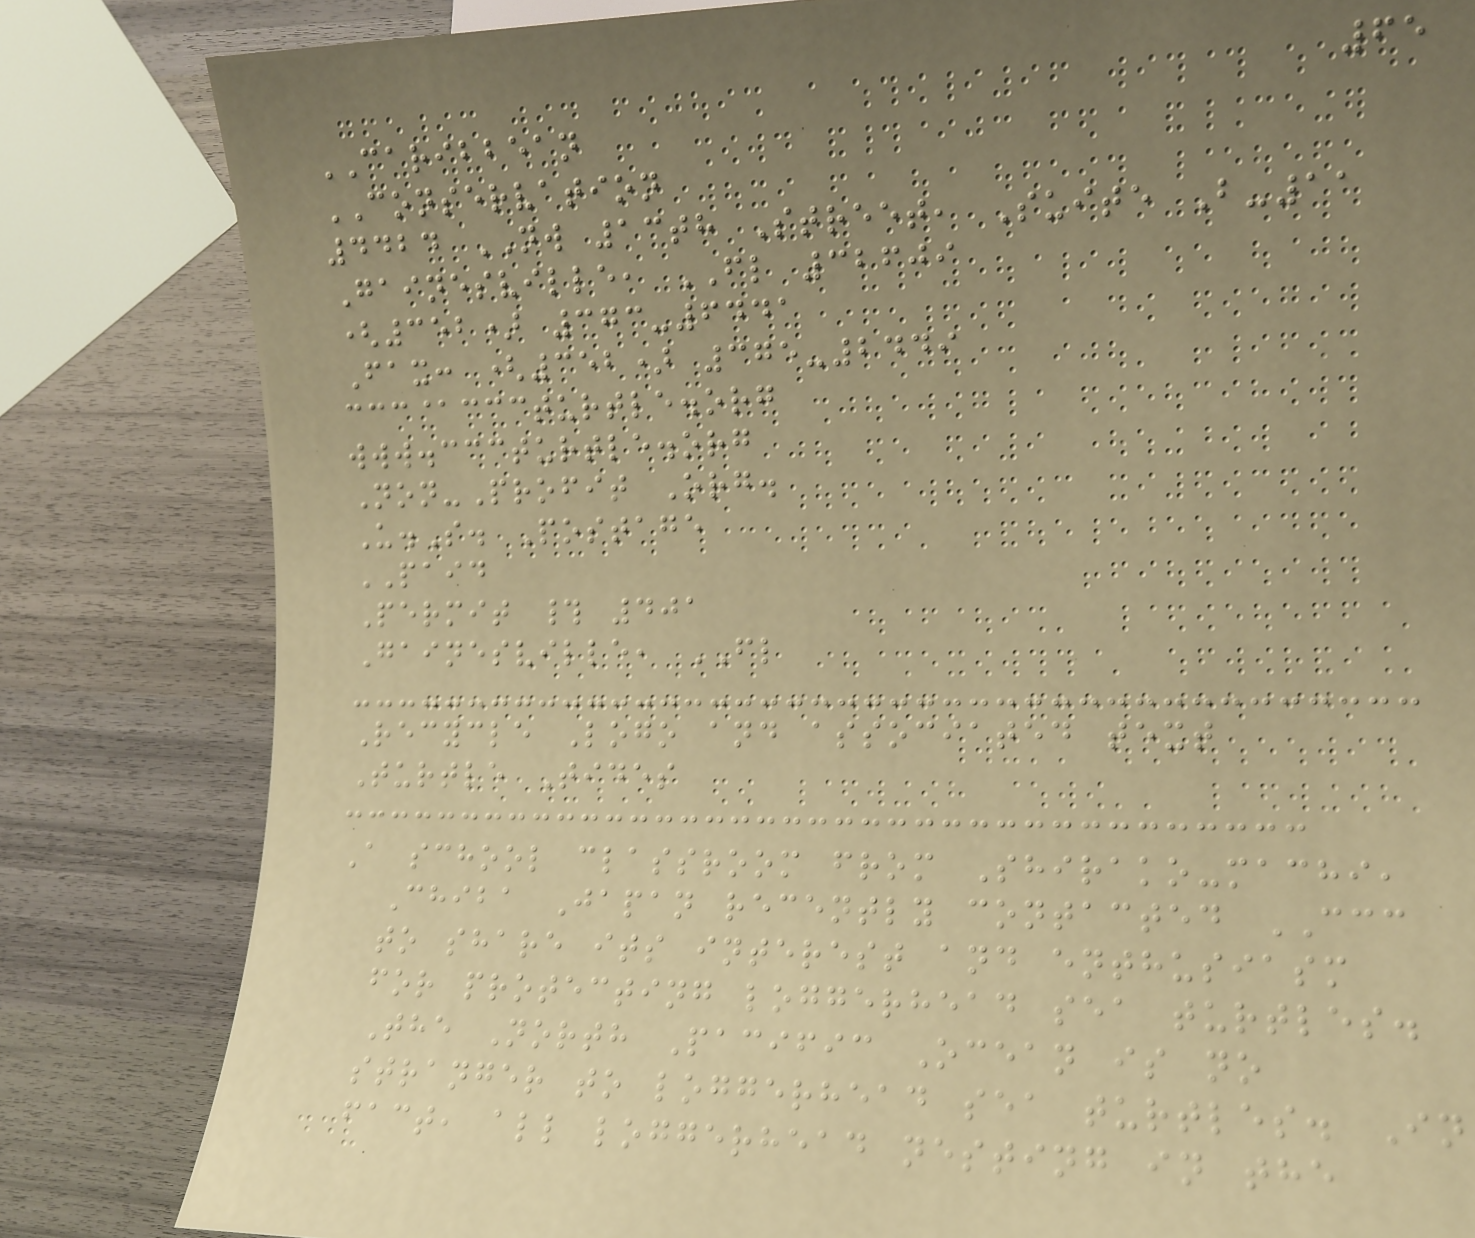65
CARIBBEAN
CONSERVATION
4424 NW 13th Street, Suite B-11
Gainesville, FL 32609
(352) 373-6441
Fax: (352) 375-2449
ccc@cccturtle.org
www.cccturtle.org
Non-Profit Org.
U.S. Postage
PAID
Permit # 401
Gainesville, FL
Recycle Logo and associated text
Turtle Tides
A school classroom from Shirako-machi,
Chiba Japan recently contacted CCC
to share its interest and enthusiasm
for protecting loggerhead sea turtles.
The North Pacific Ocean is no
stranger to loggerhead sea turtles. In
fact, all loggerhead nesting in the
